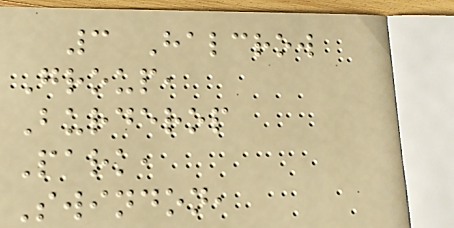3 Halcrow
Group,
Burderop
Park,
Swindon,
